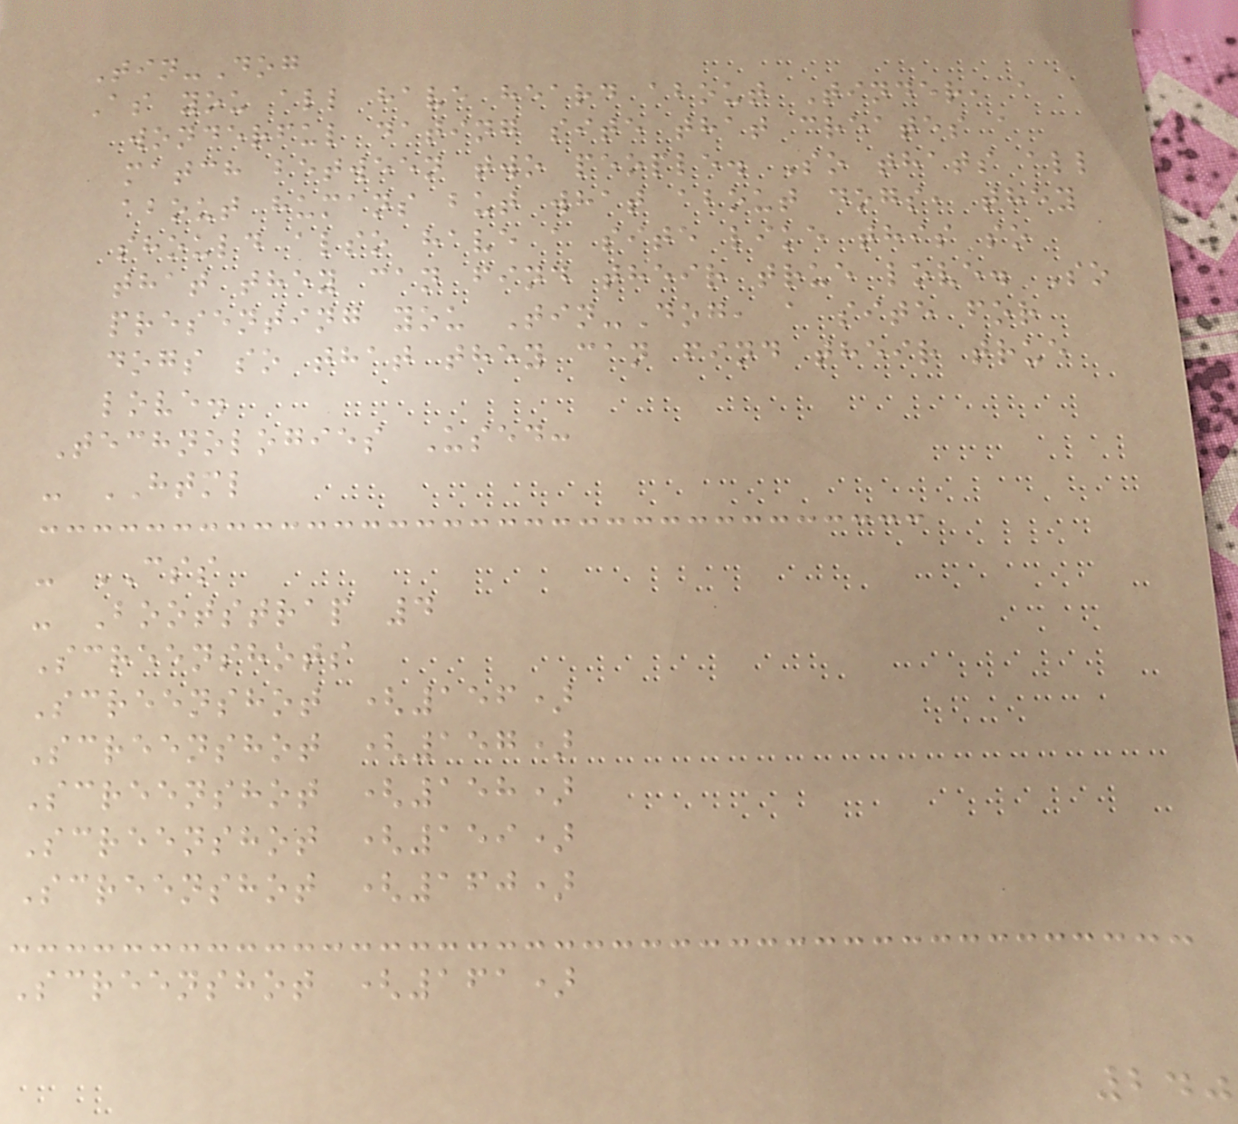Tin-Dog
As you all have heard about Tinder, a
wonderful dating site that creates a
match between two people. So thats all
about humans but what about dogs, they
should also have a site like this so
that they can find their true love. So
presenting you Tin-Dog, a site for
dogs so that they can find their true
love.
Technologies Used:
- HTML
- CSS
- Bootstrap 4
Screenshots
Screenshot (156)
Screenshot (157)
Screenshot (158)
Screenshot (159)
Screenshot (160)
Screenshot (161)
240
